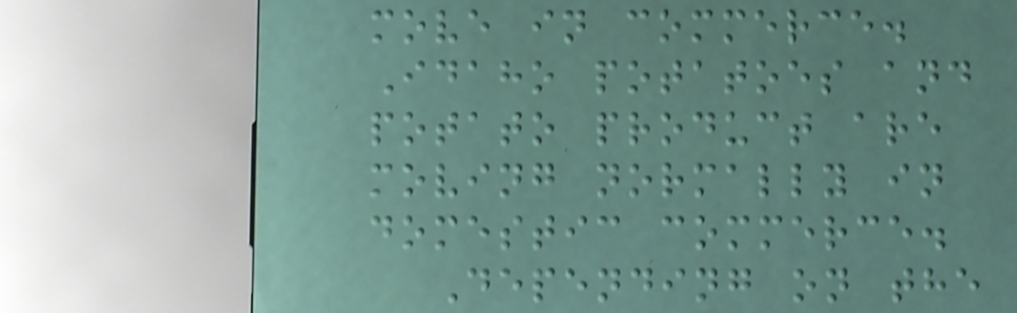move in commerce.
Idaho potatoes and
potato product are
moving normally in
domestic commerce.
Depending on the
